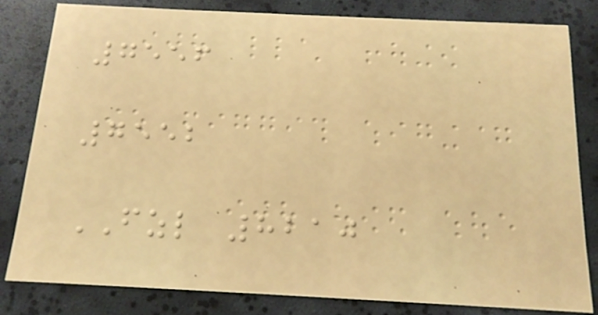7556
7552
FZL 8210
